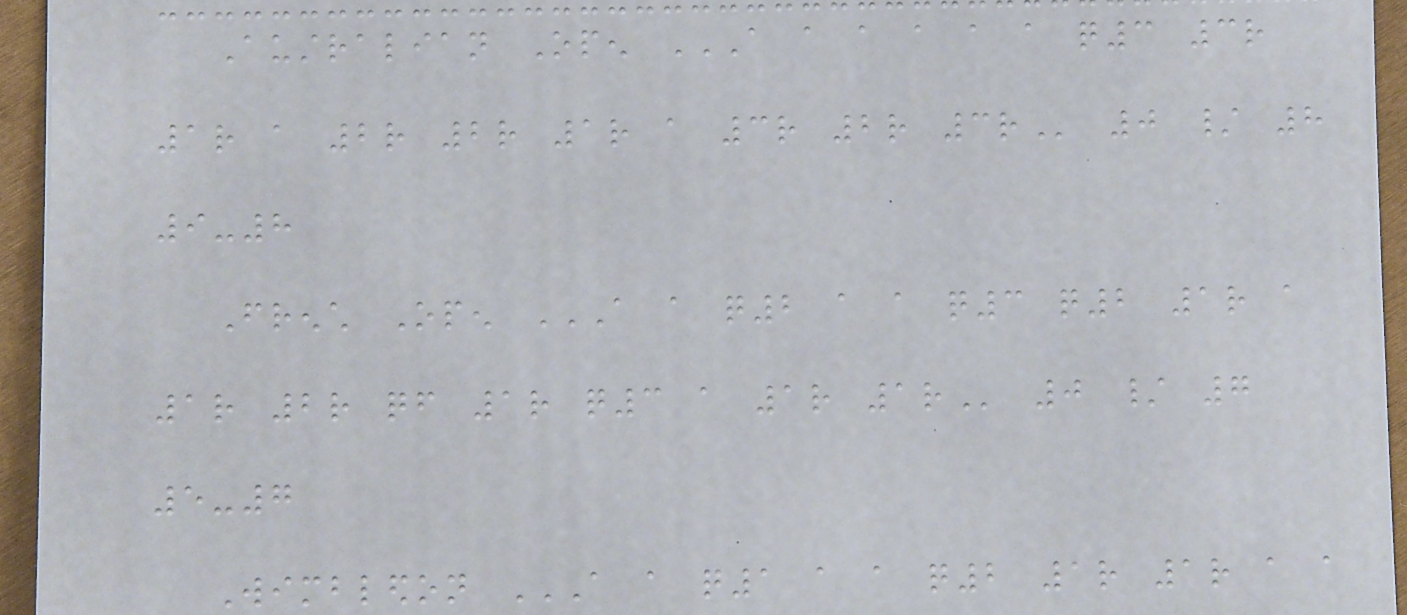Australian Open A A A A A A Q3 3R
1R A 2R 2R 1R A 3R 2R 3R 0 / 8
9-8
French Open A A Q2 A A Q3 Q2 1R A
1R 2R QF 1R Q3 A 1R 1R 0 / 7
5-7
Wimbledon A A Q1 A A Q2 1R 1R A A
